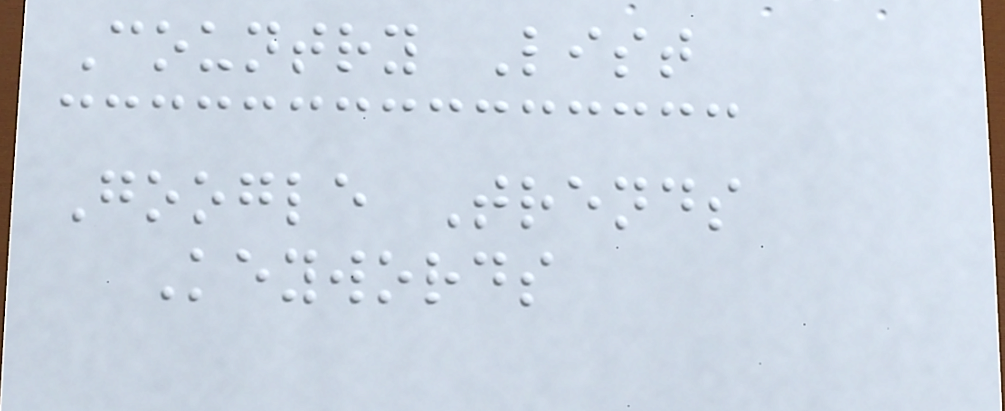Country List
Google Trends
Keywords
